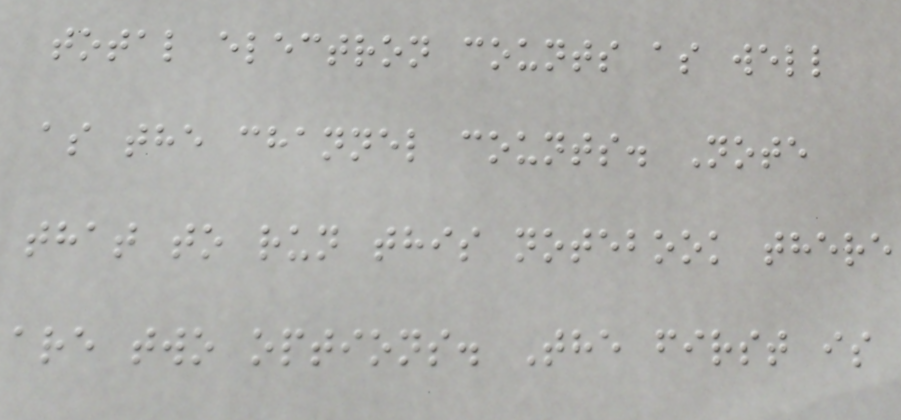total electron counts as well
as the channel counts. Note
that to run this notebook there
are two options. The first is
